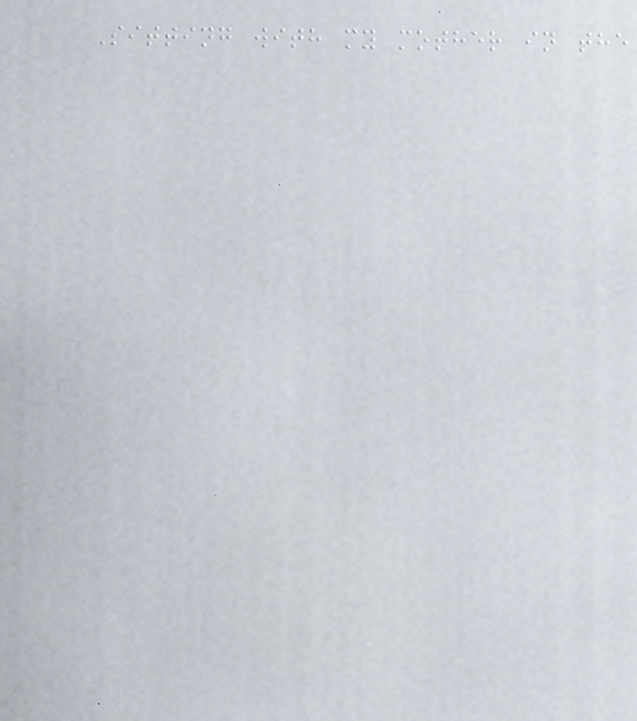Sitting with my mother in the
